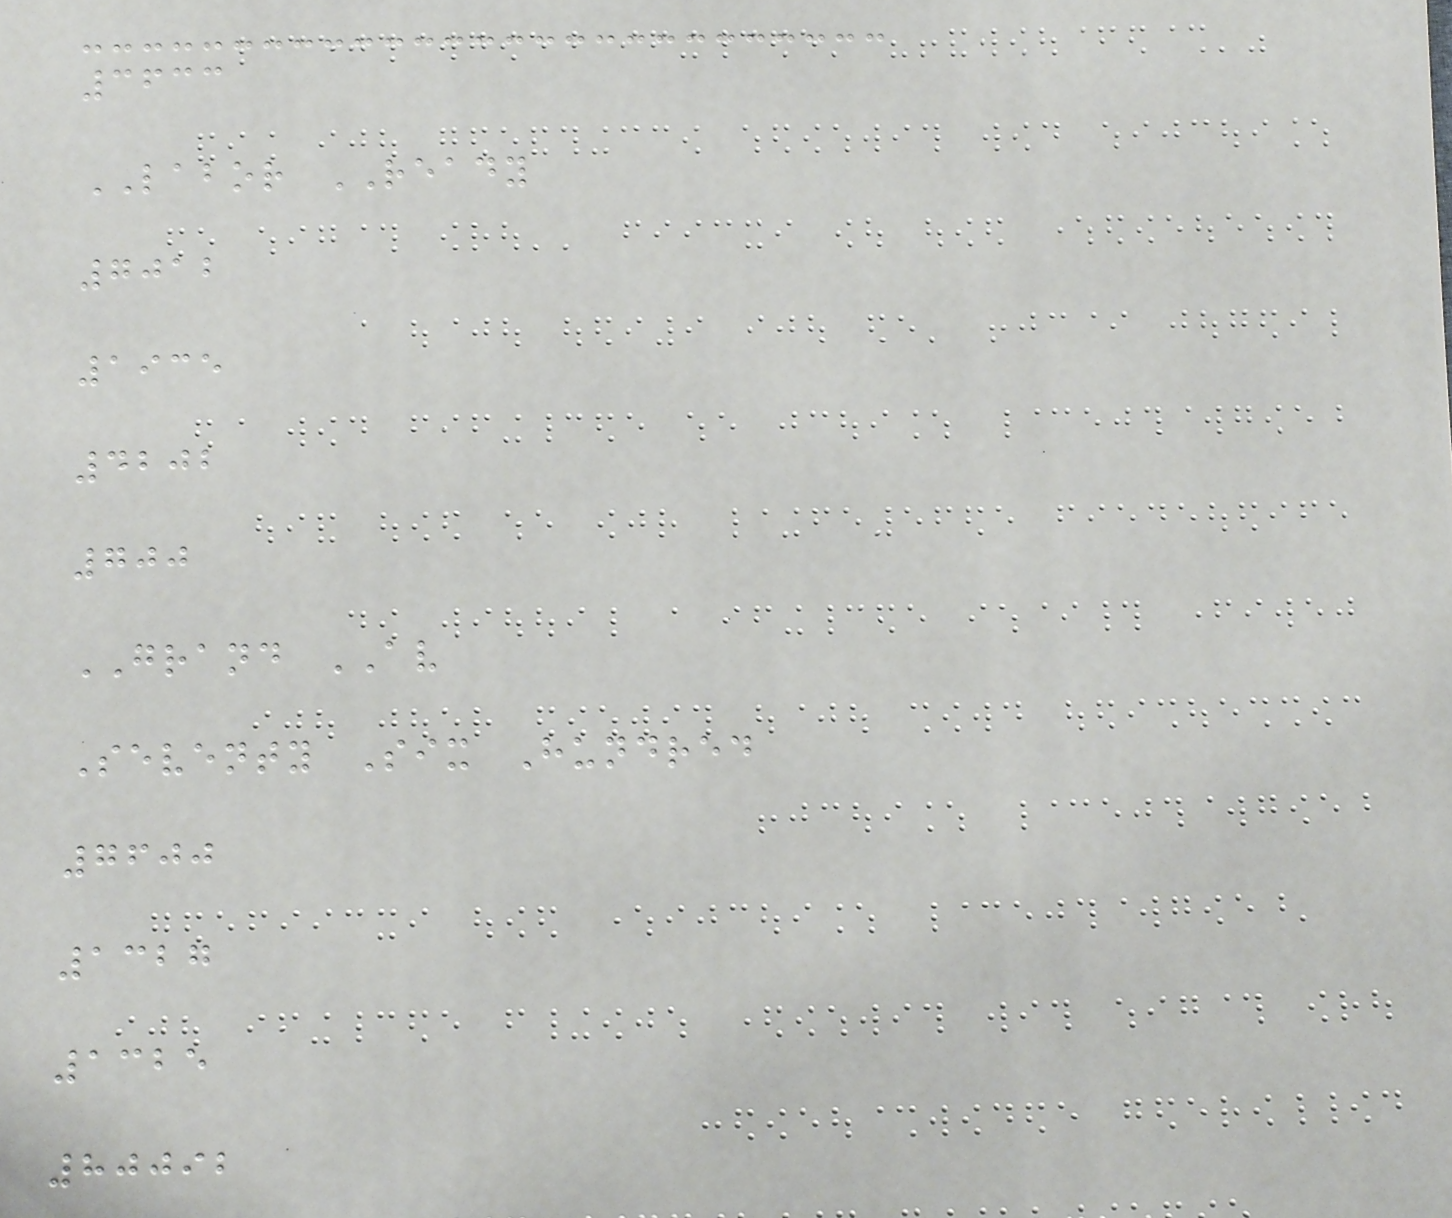3633
LABOR READY
7012
1935
4202
700
GRAND AV
Seventy Six Hundred
7600
1327
1325
80092
